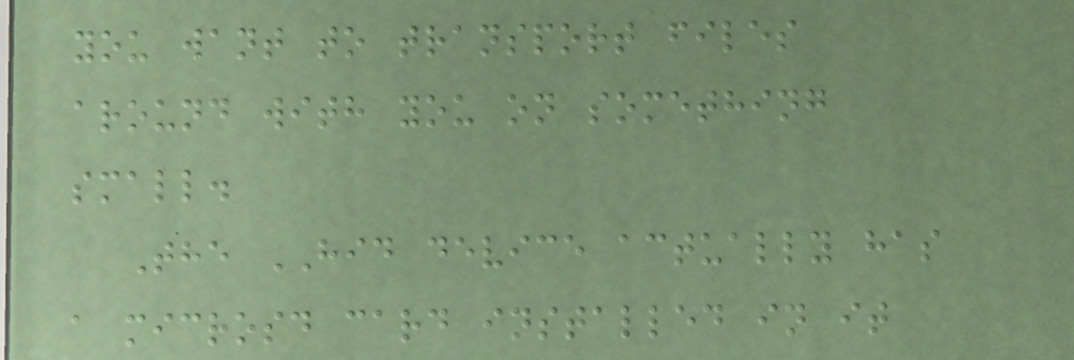you want to transport files
around with you on something
small.
The HID device actually has
a microsd card installed in it
